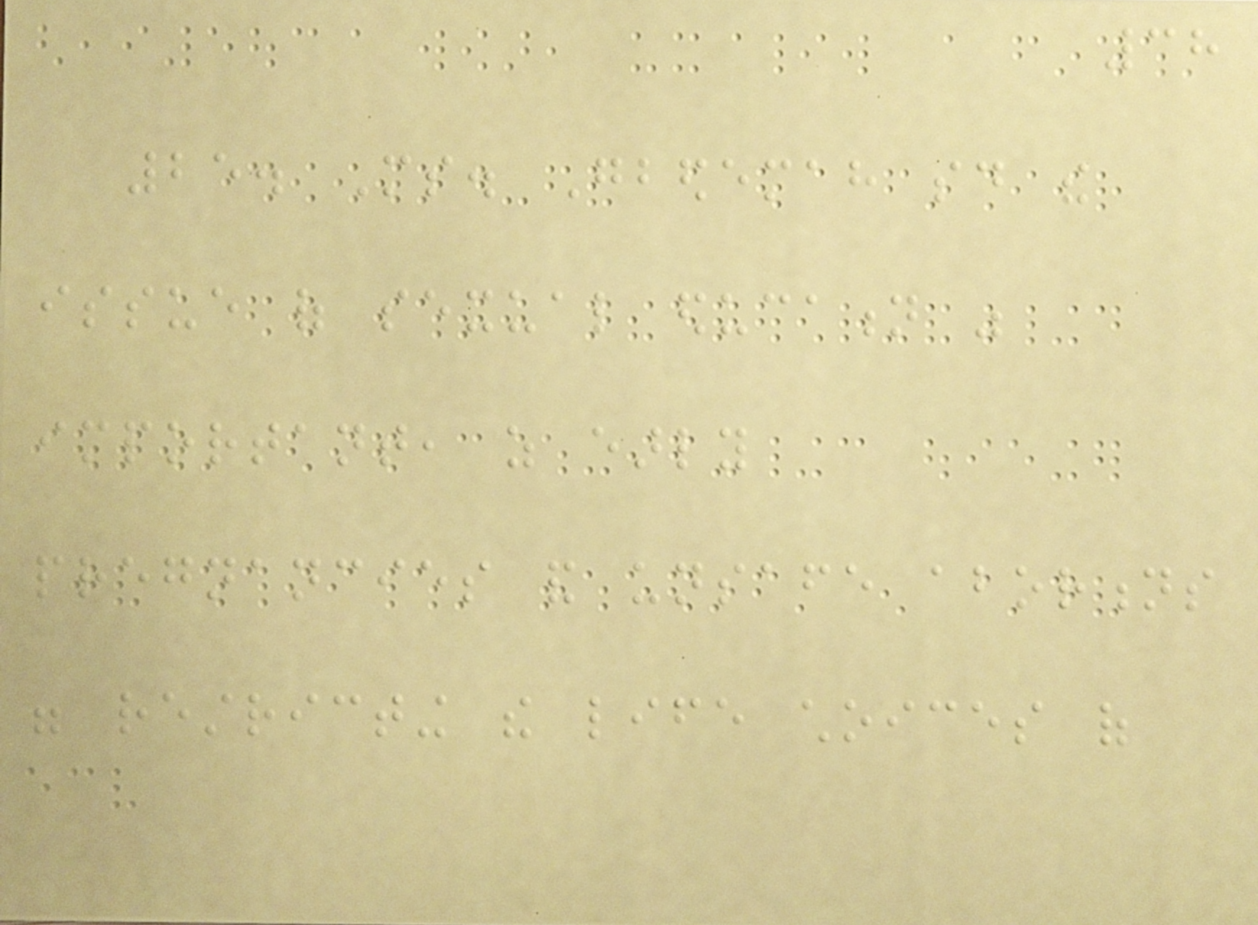38
25. Ms. Gbedemah said the
issue of sexual education was
important, as early
pregnancies and unsafe abortions
were restricting the life choices of
